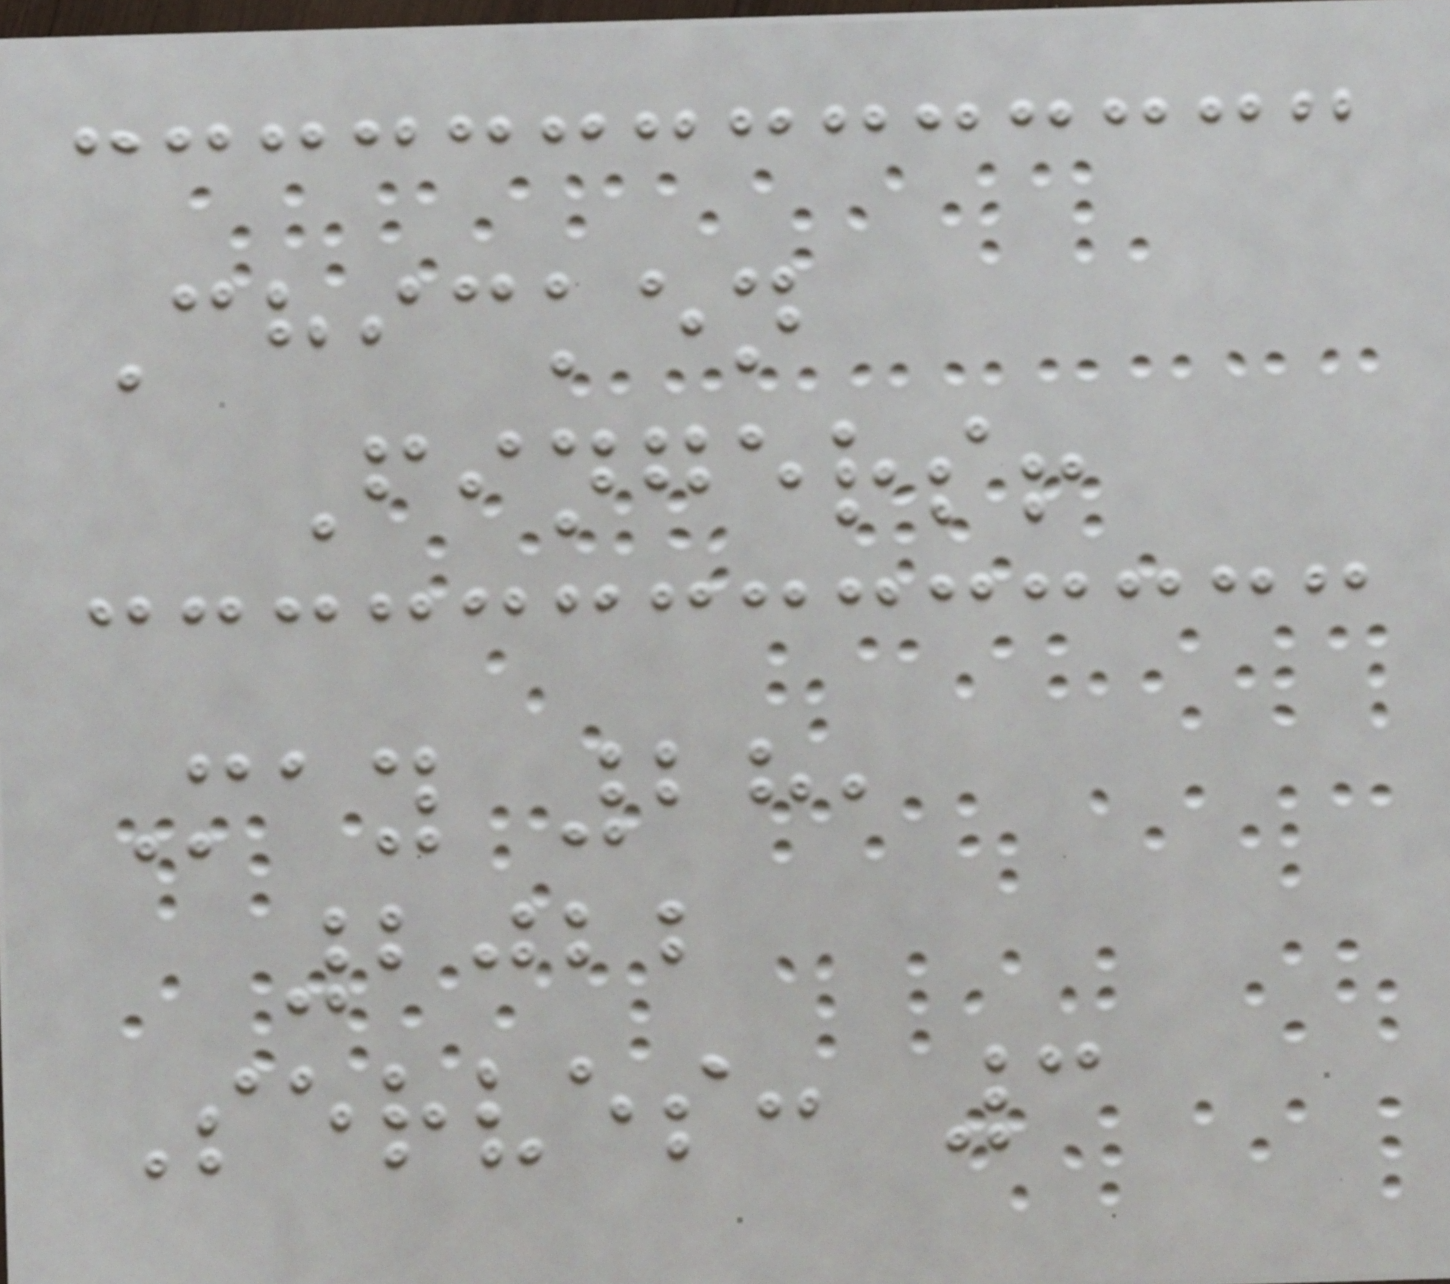Chicken
Fingers!
May 28,
2022
Serves: 3
